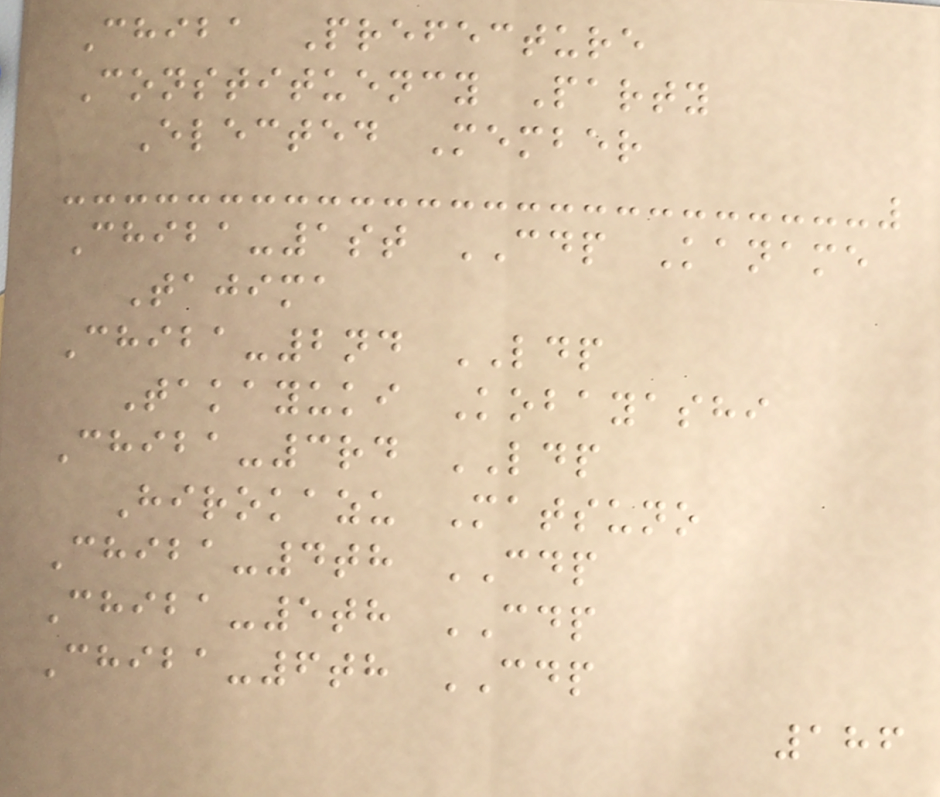Chiba Prefecture
Constituency Party
Elected Member
Chiba-1st CDP Kaname
Tajima
Chiba-2nd LDP
Takayuki Kobayashi
Chiba-3rd LDP
Hirokazu Matsuno
Chiba-4th CDP
Chiba-5th CDP
Chiba-6th CDP
186
